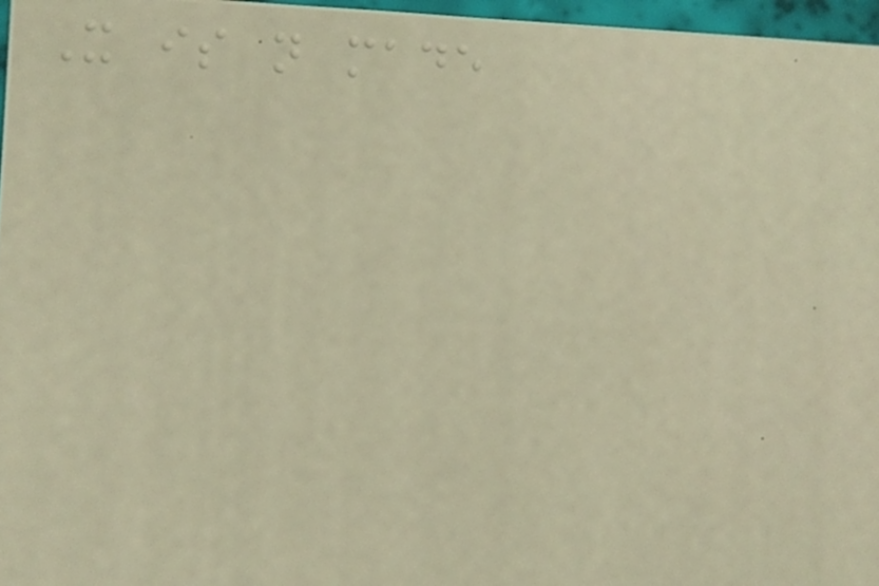It is not made
